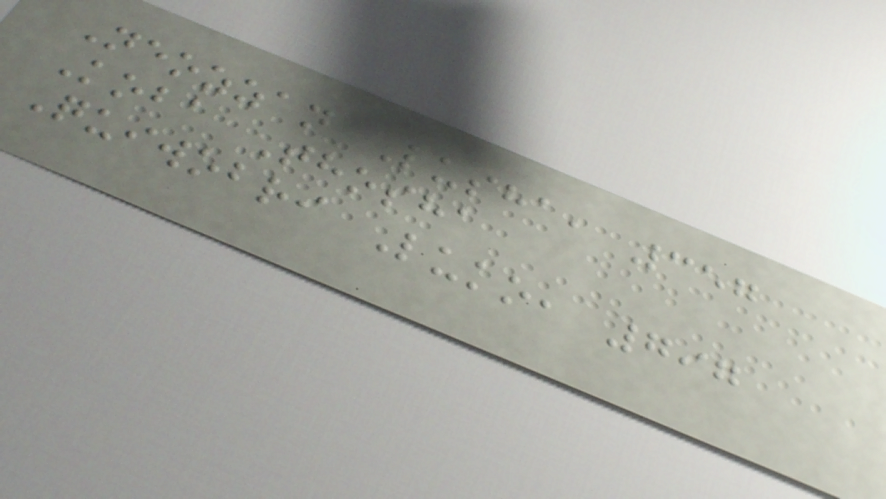Neozzan Lusha, 357
Koba Thosha
Quiwobri Luko, 797
